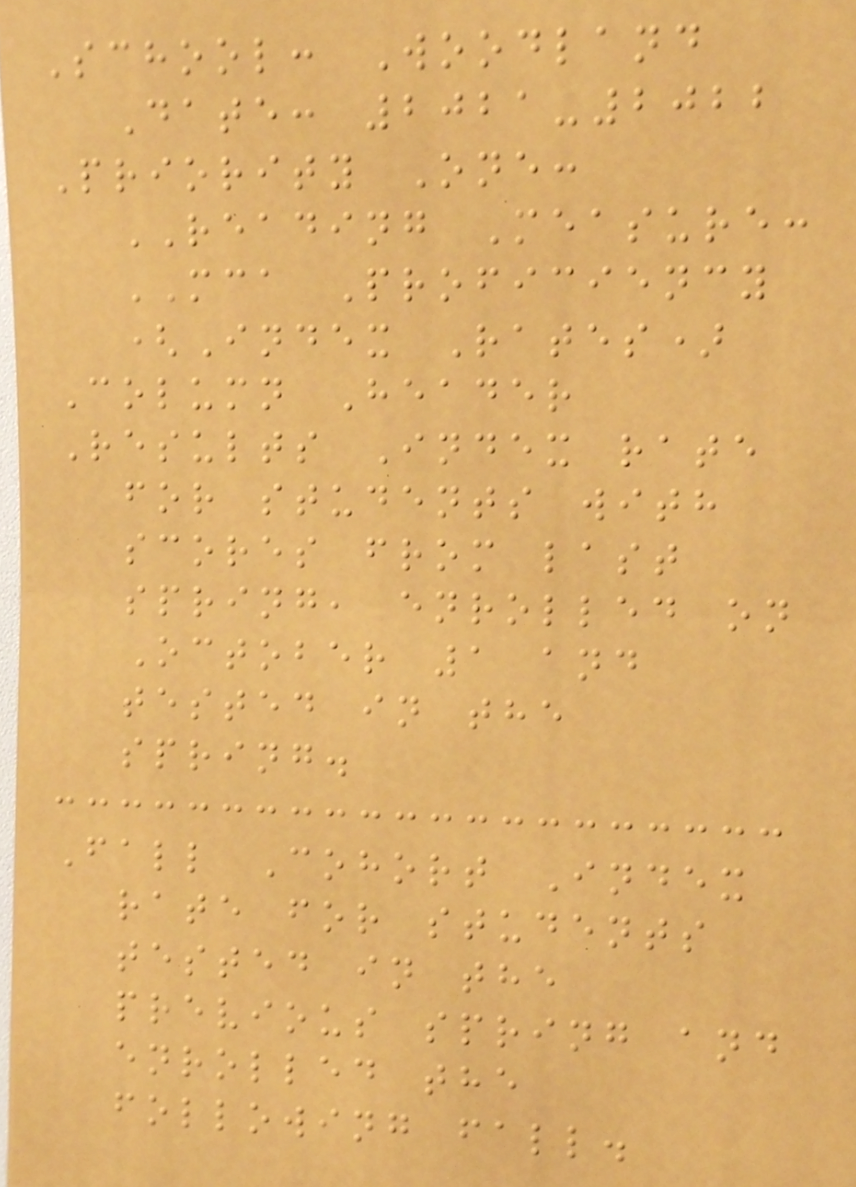School: Woodland
Date: 2021-2022
Priority One:
READING Measure:
MCA Proficiency
(Index Rates)
Column Header
Results Index rate
for students with
scores from last
spring, enrolled on
October 1 and
tested in the
spring.
Fall Cohort Index
rate for students
tested in the
previous spring and
enrolled the
following fall.
